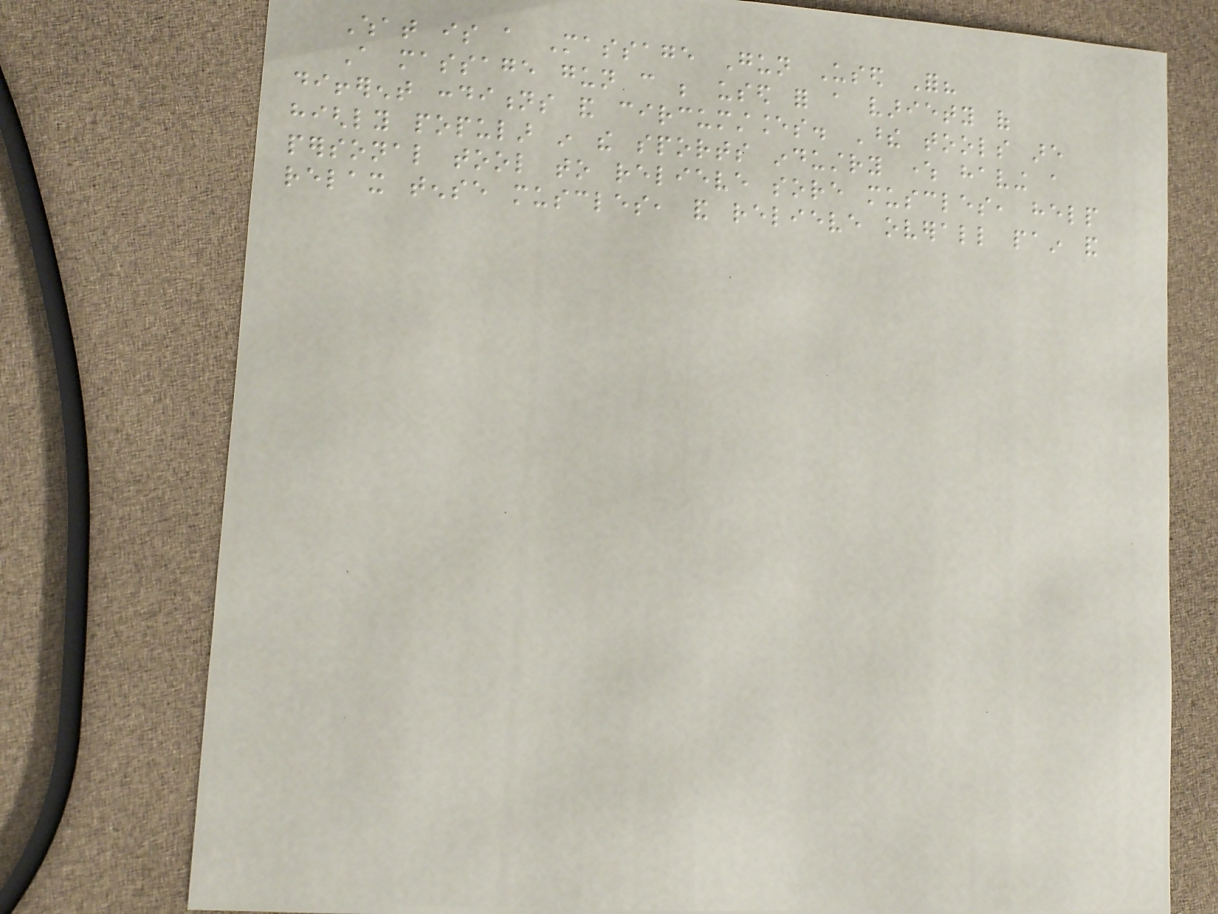What is a Massage Gun Used For?
A massage gun can be used for a variety of
different conditions and circumstances. These tools are
highly popular in the sports industry where having a
personal tool to relieve sore muscles, help
relax tense muscles, and relieve overall pain and
